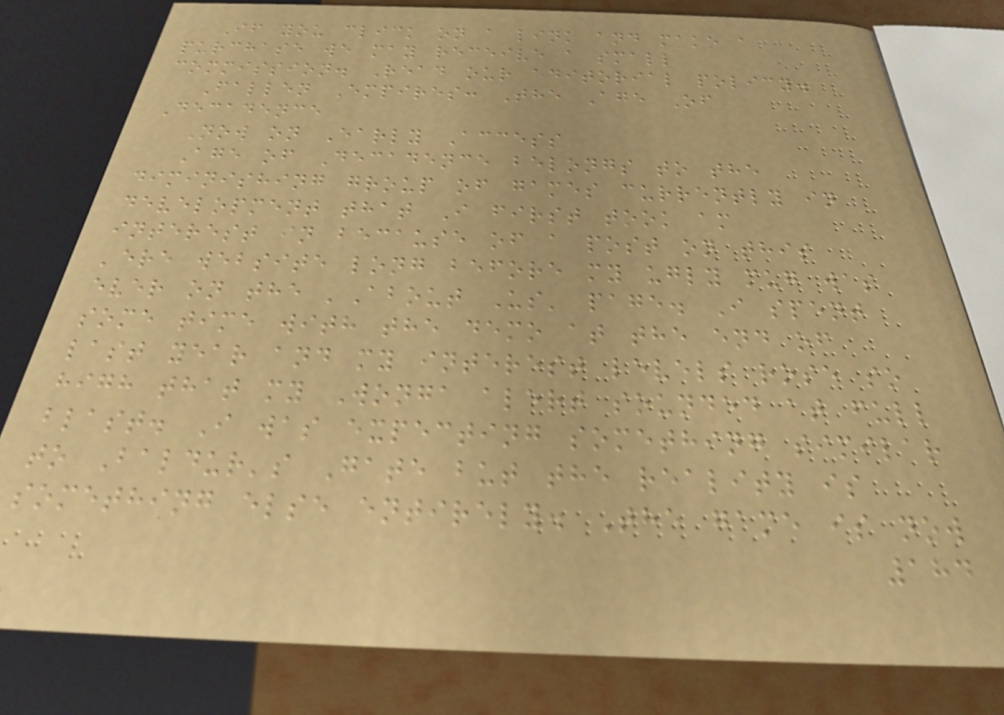If you click on a link and make a
purchase we may receive a small
commission. Read our editorial policy.
Fallen Empires: The Age Of
Decadence
Now on Early Access
Age of Decadence belongs to the
diminishing group of games currently in
development that I first took am
interest in because of a post on this
'ere website long before my ugly mug was
ever on the 'About Us' page. I spent
some time with the demo at the end of
last year and my interest levels rose so
high that my Wonga alert sounded at full
blast. I was expecting something similar
to Baldur's Gate but the reality is
something else entirely. The game is now
184
